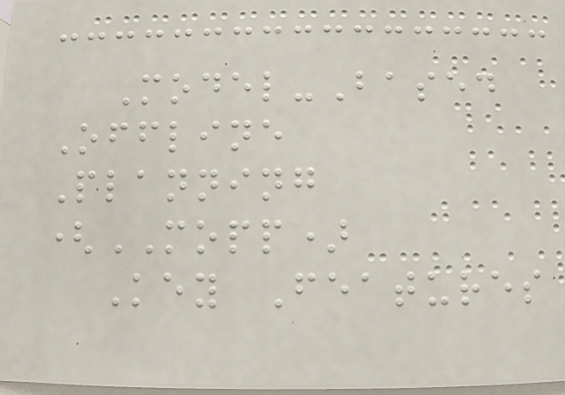Model-Based
Offline
Planning
(MOPP)
Key Features
